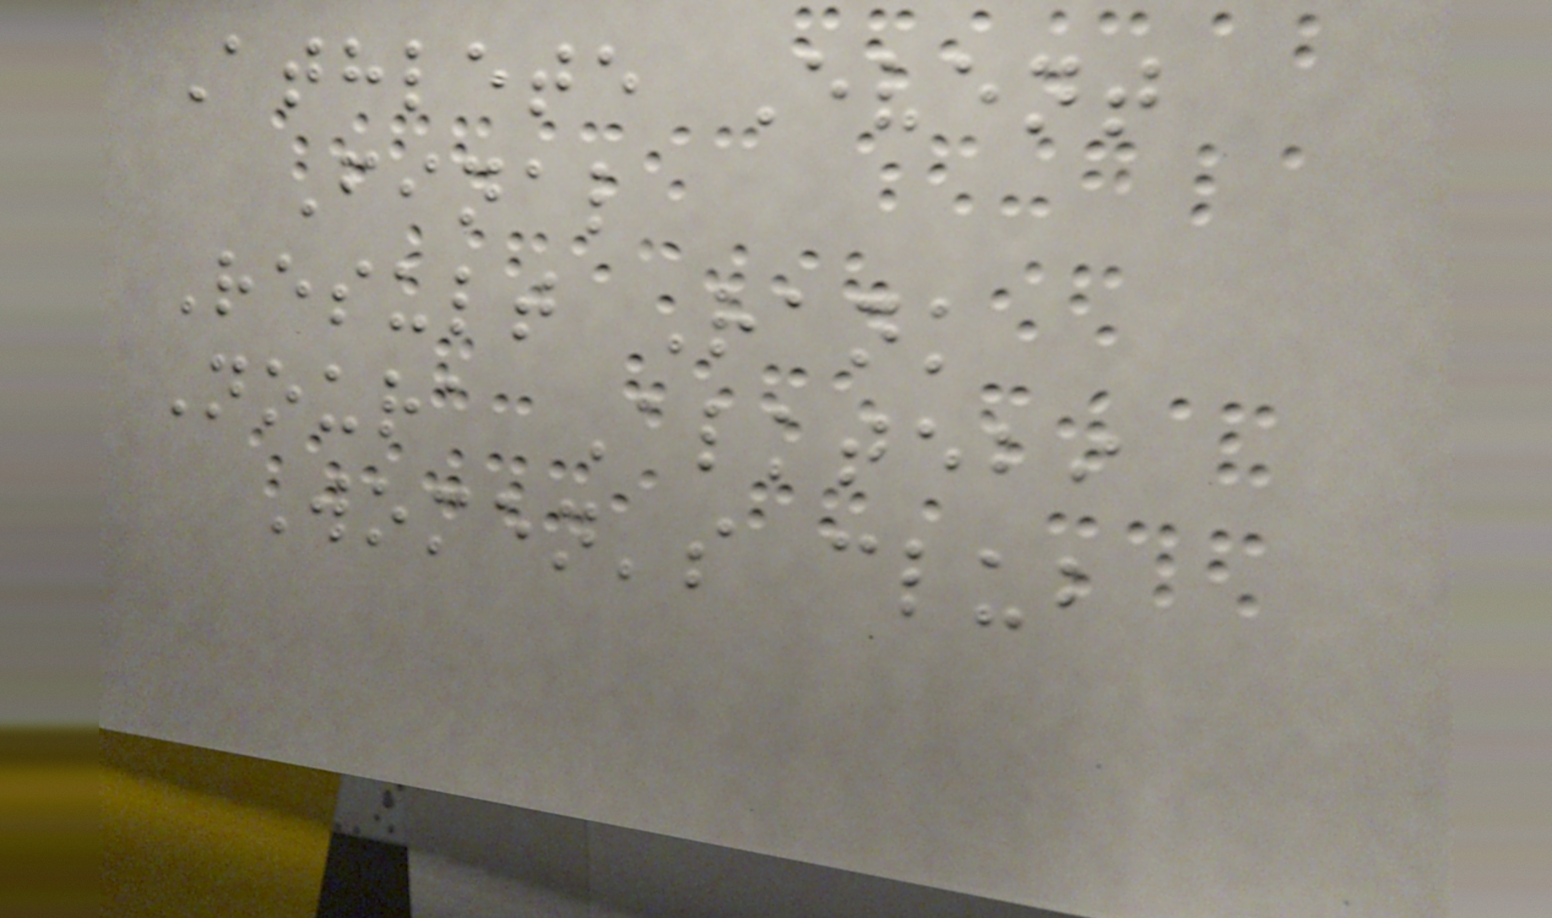Athlete Event
Final
Result Rank
Noura Alktebi
Women's club
